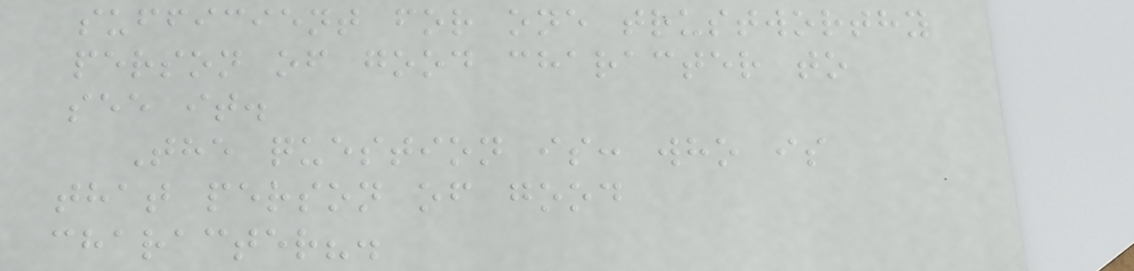sufficient for one trustworthy
person of good character to
see it.
The question is: who is
that person of good
character?.
